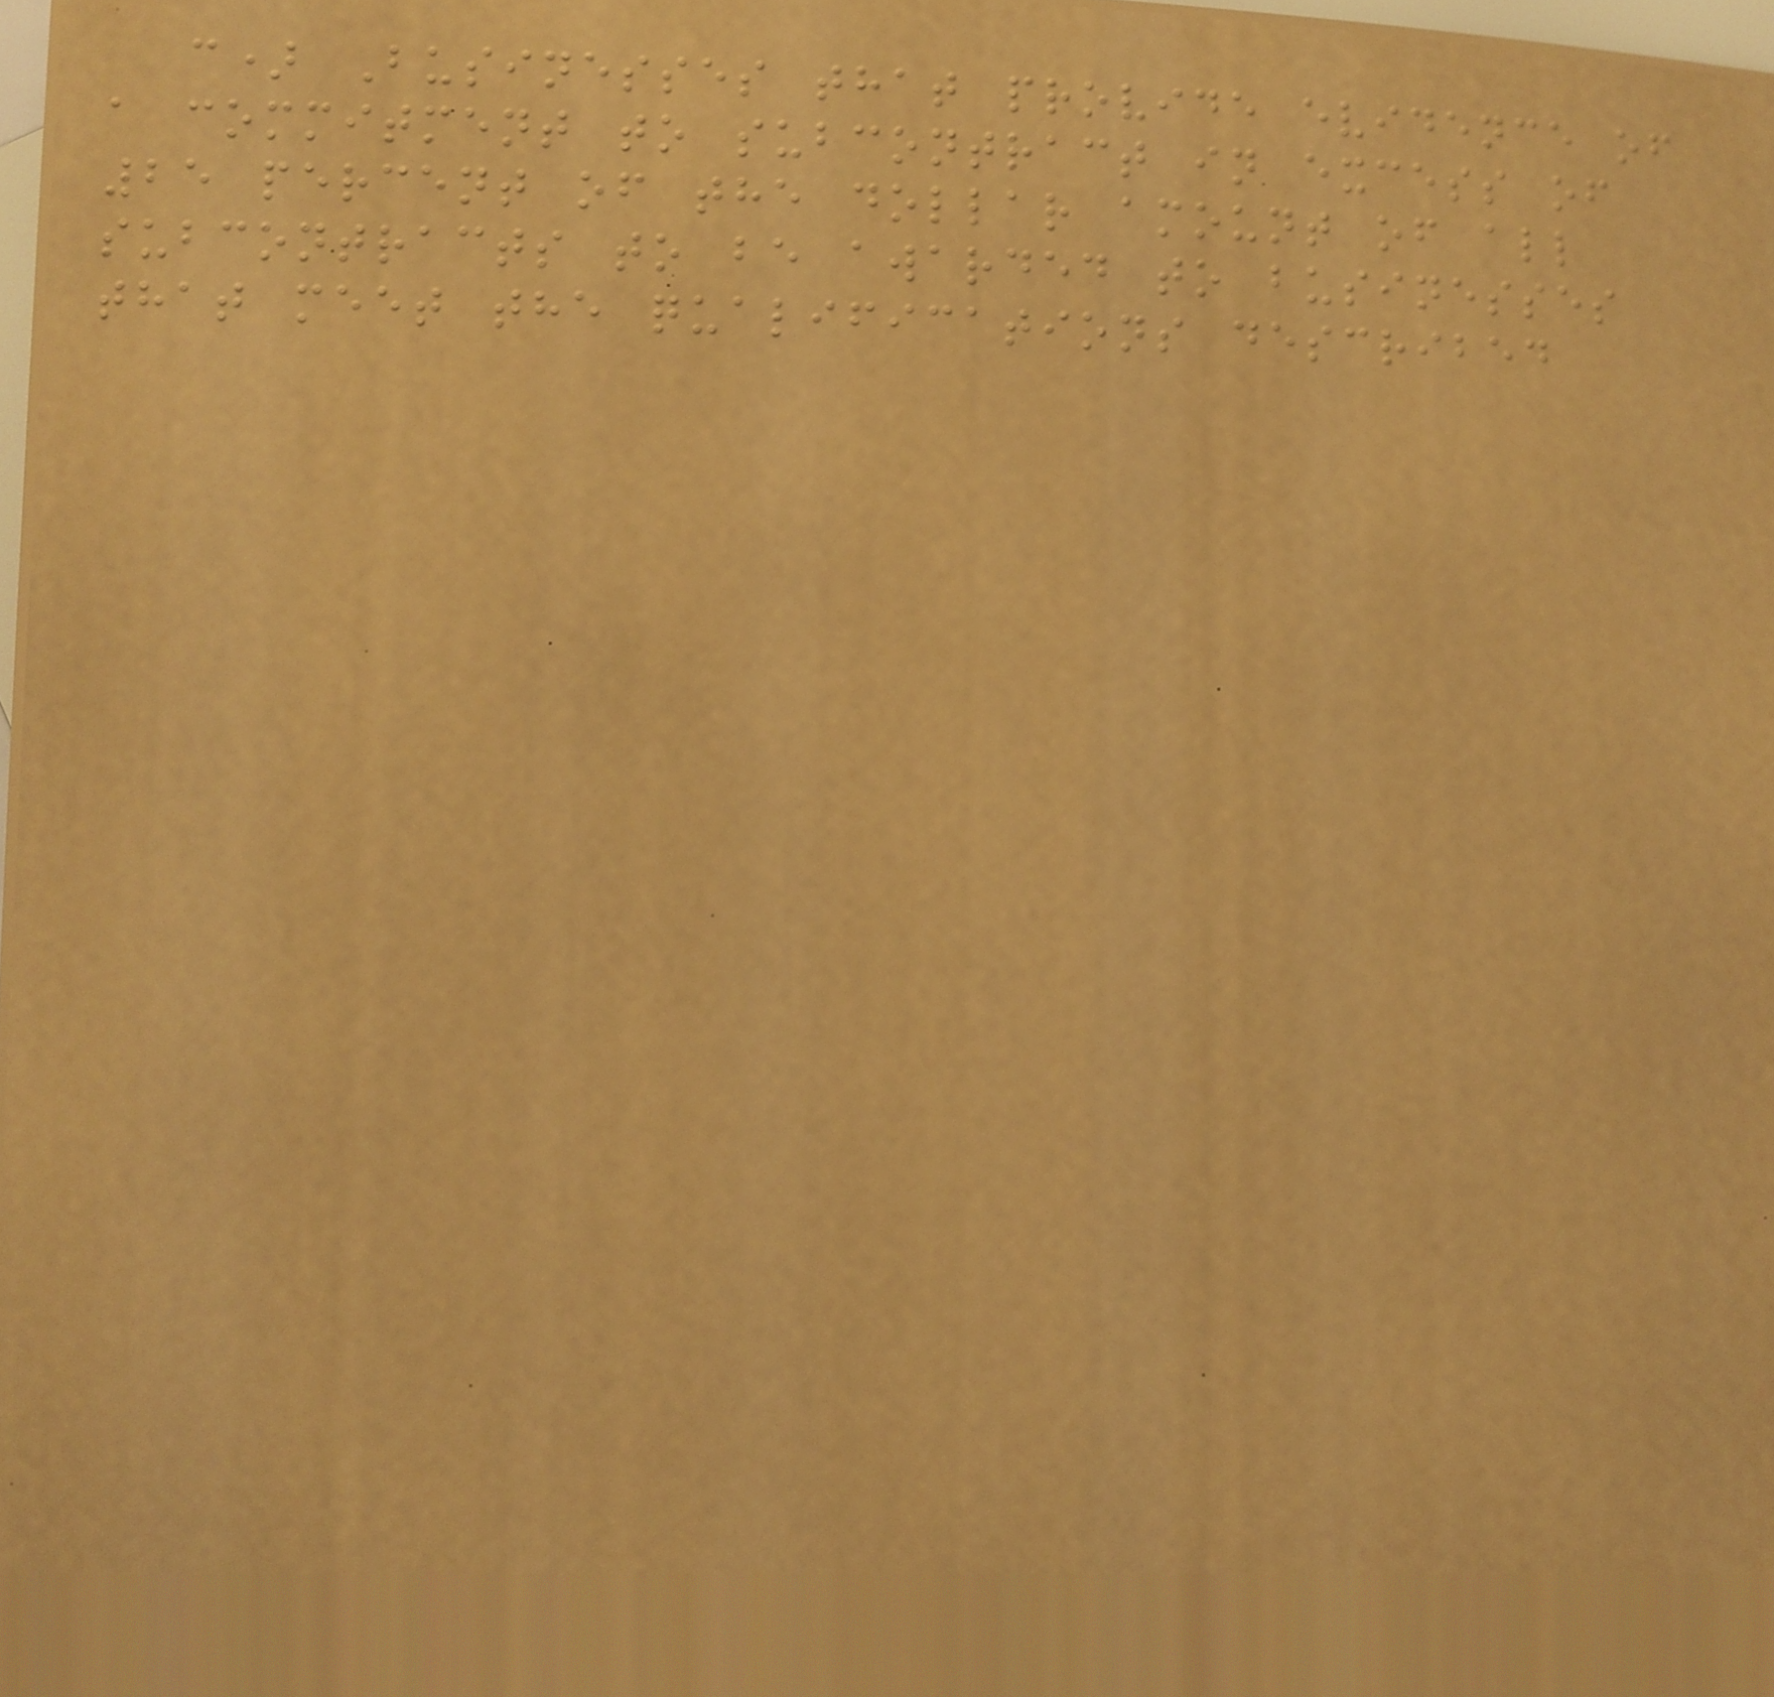c) Businesses that provide evidence of
a commitment to subcontract in excess of
25 percent of the dollar amount of all
subcontracts to be awarded to businesses
that meet the qualifications described
